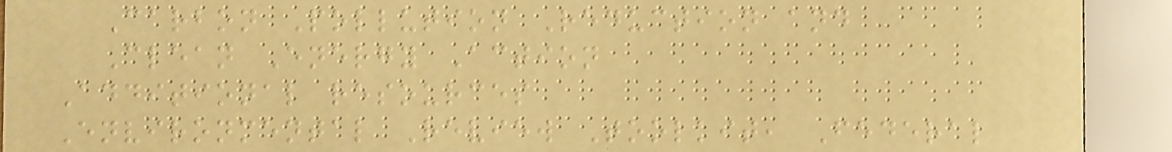Carbon Pollution Reduction and
Clean Energy Action
Additional resources
Environmental Review Toolkit, Federal
